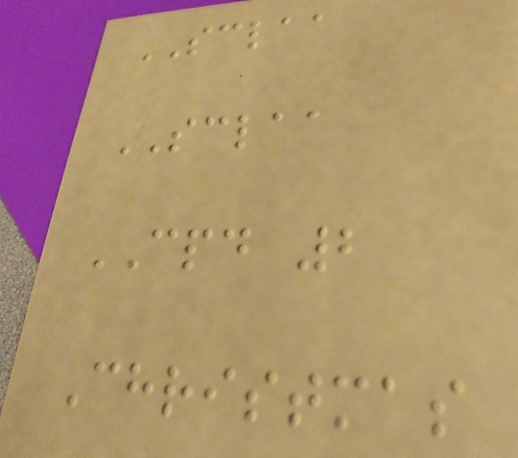SCLAA
SCLAA
CPD 2
Christmas
